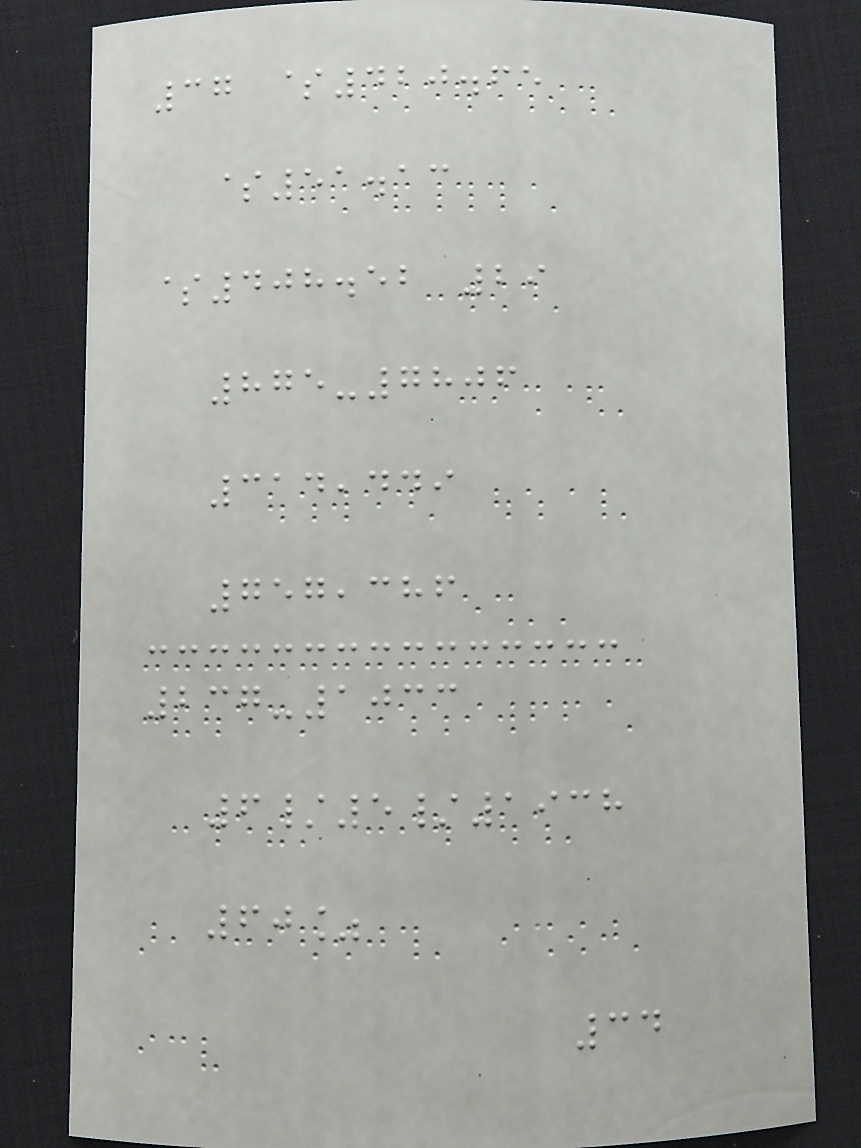37 $420.65
$51.13
$408.52 29
875-7806
314,449
757,386
237-1033
6/5/1938
60%
34
